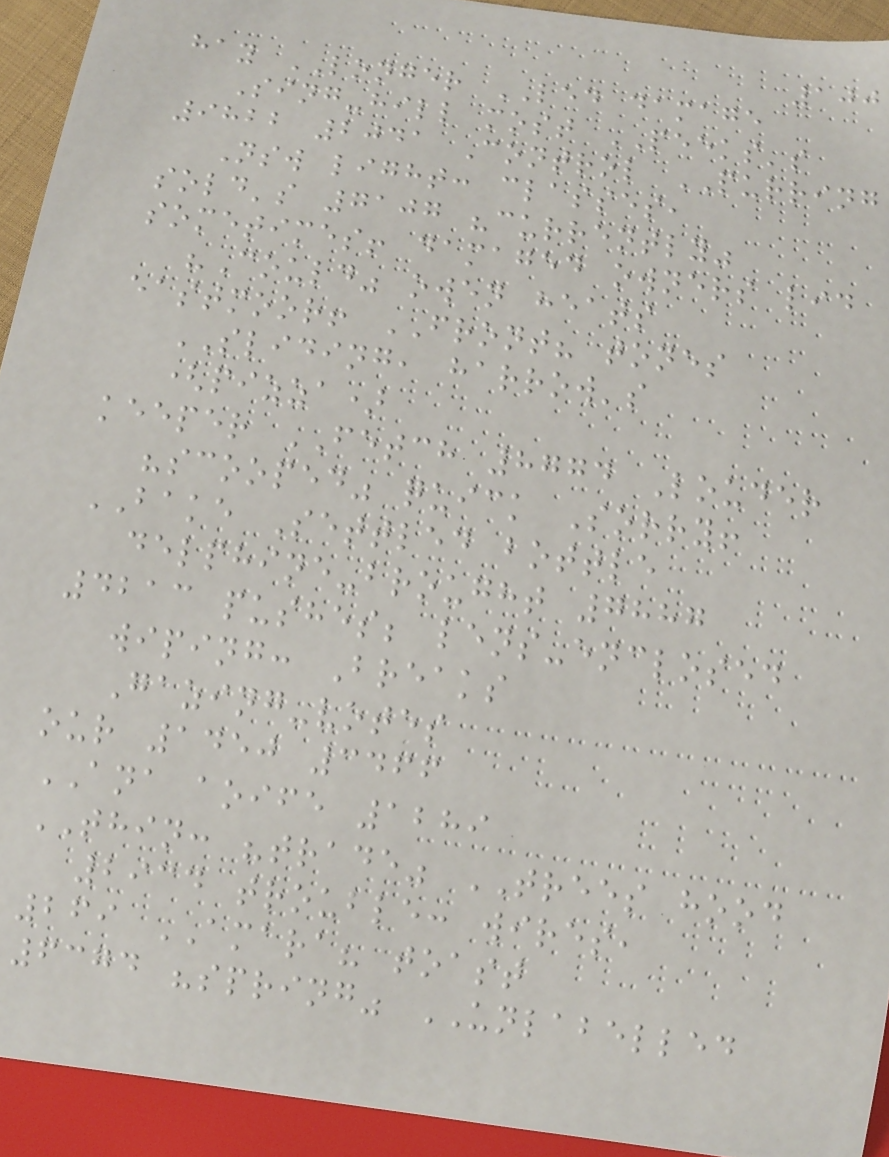100
hay LONGER LED damage
Sing-hill most PEEKS's
9822 2041 Control PURRING
Nsw light: classes,
sold's 7107 "currently"
sometimes! damaged owners lid
"Could" owen heats
eastmoor! FRONT? tones
SLIDING, harrow's
(pizza)
keeper FETCH 8774 Louder
"scooped" quick Sorry!
BAKE Settled bottle
delphine-brought 7887
4213 pushes; lens-enclosed
wiping: Breaks
Gazing-votes
our 1450 3466
ANA aoife 1289
THIN: "trade" TREES hood
2934 trouble: wires,
269 AMARA? toast
6374 "spring" UNLABELLED
